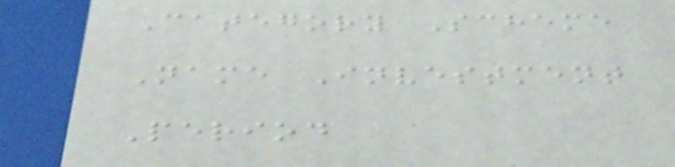Category Scheme
Name Investment
Period
